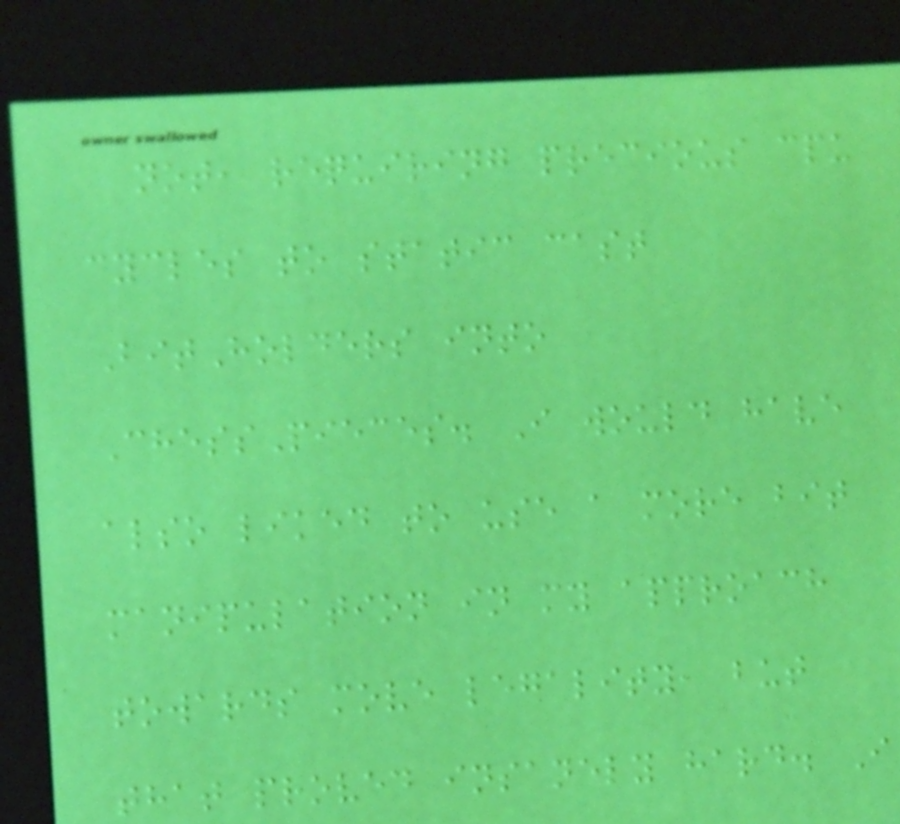not, requiring precious cpu
cycles to static cast
BitHolders into
ChessPieces. I would have
also liked to use a more bit
manipulation in my approach
towards move legality, but
that proved insanely hard. I
